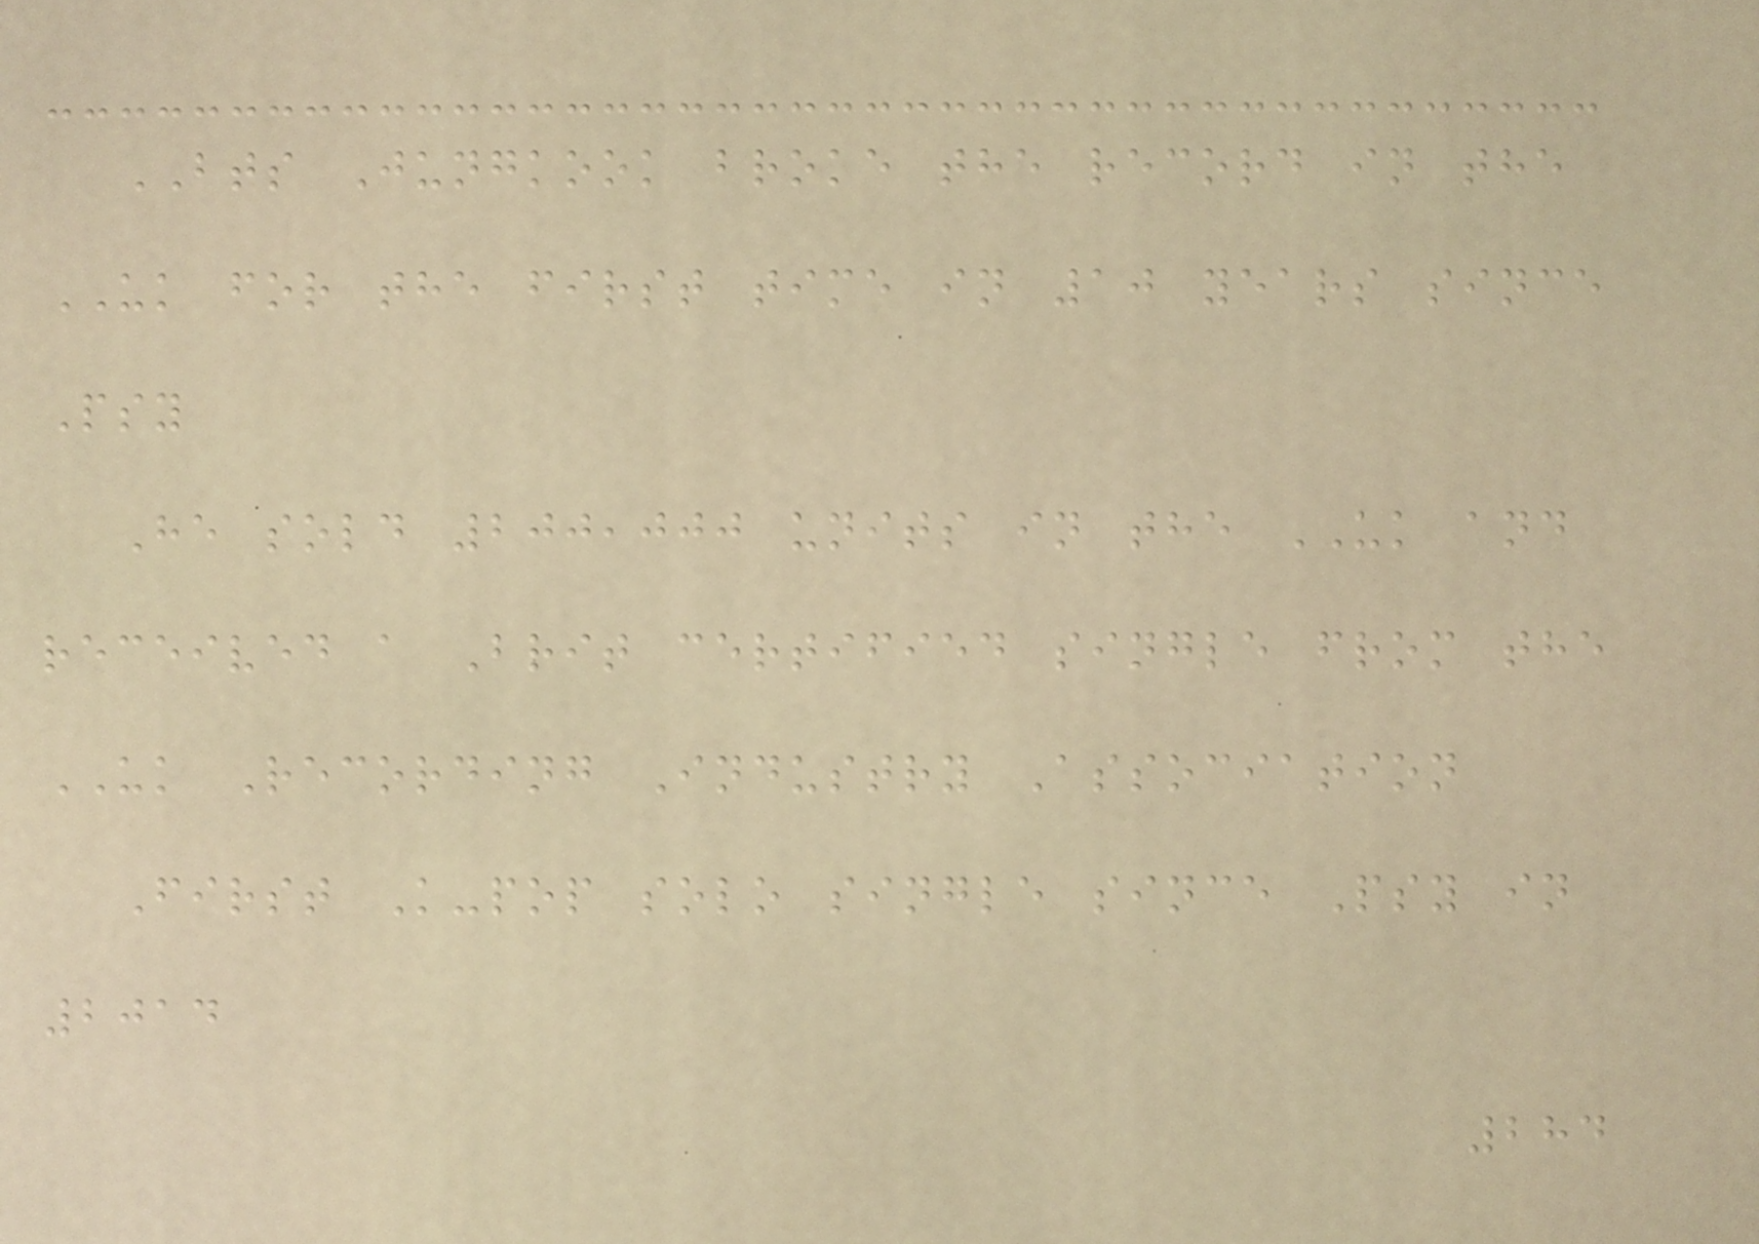BTS Jungkook broke the record in the
UK for the first time in 10 years since
Psy
He sold 200,000 units in the UK and
received a Brit certified single from the
UK Recording Industry Association
First K-pop solo single since Psy in
2014
284
